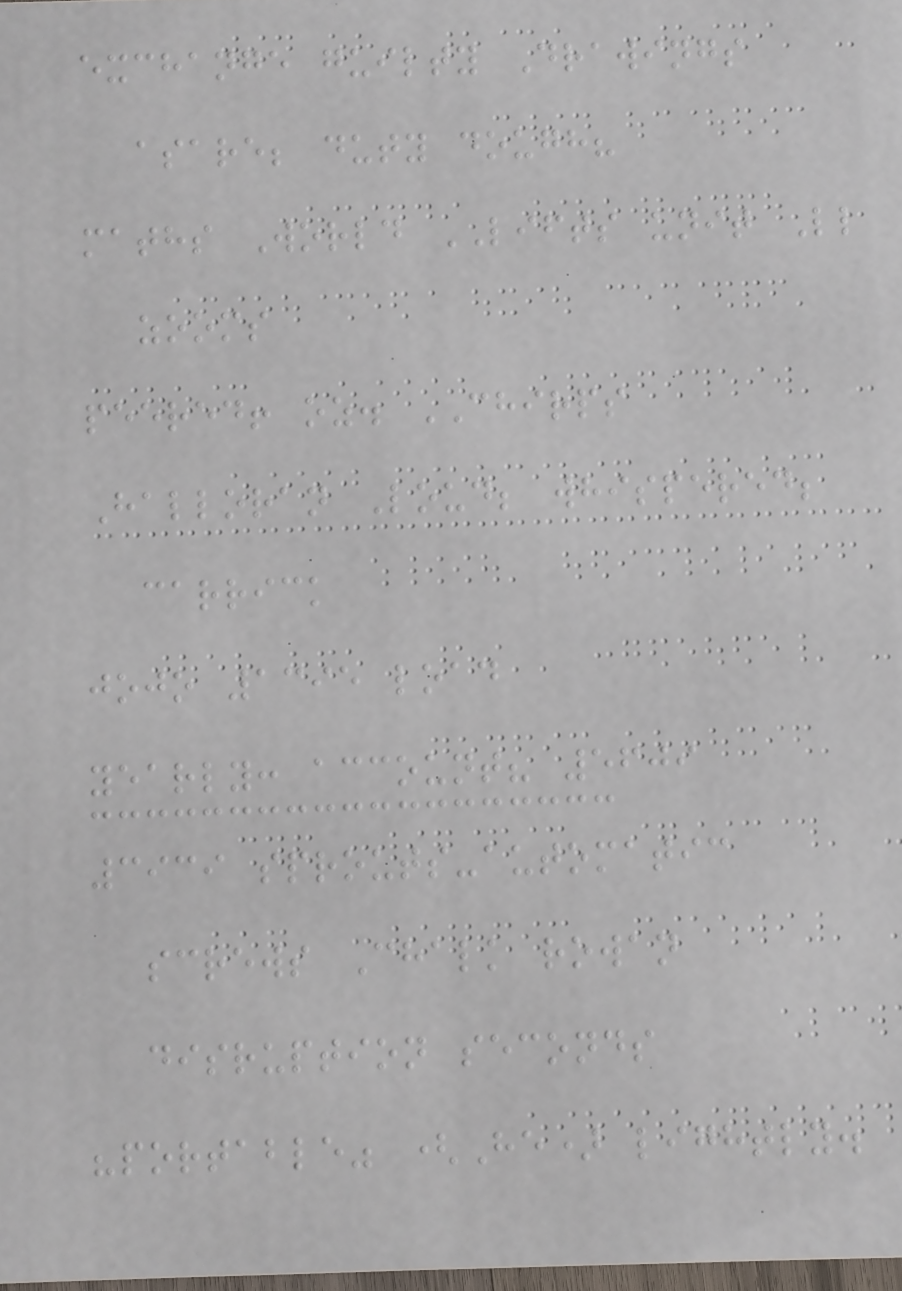exchange guilty Drawings
asare; duty dough?
maths World LIFTS unit Ll
zooms
peered! oz. CHIRPS
Halloran Loud; whispered;
carrick
jojo 1395 load
yearly: account? 5609
3939 sprouts-automatic
screws Chalk rowan
disruption seconds
"portable" (He) lightly.
